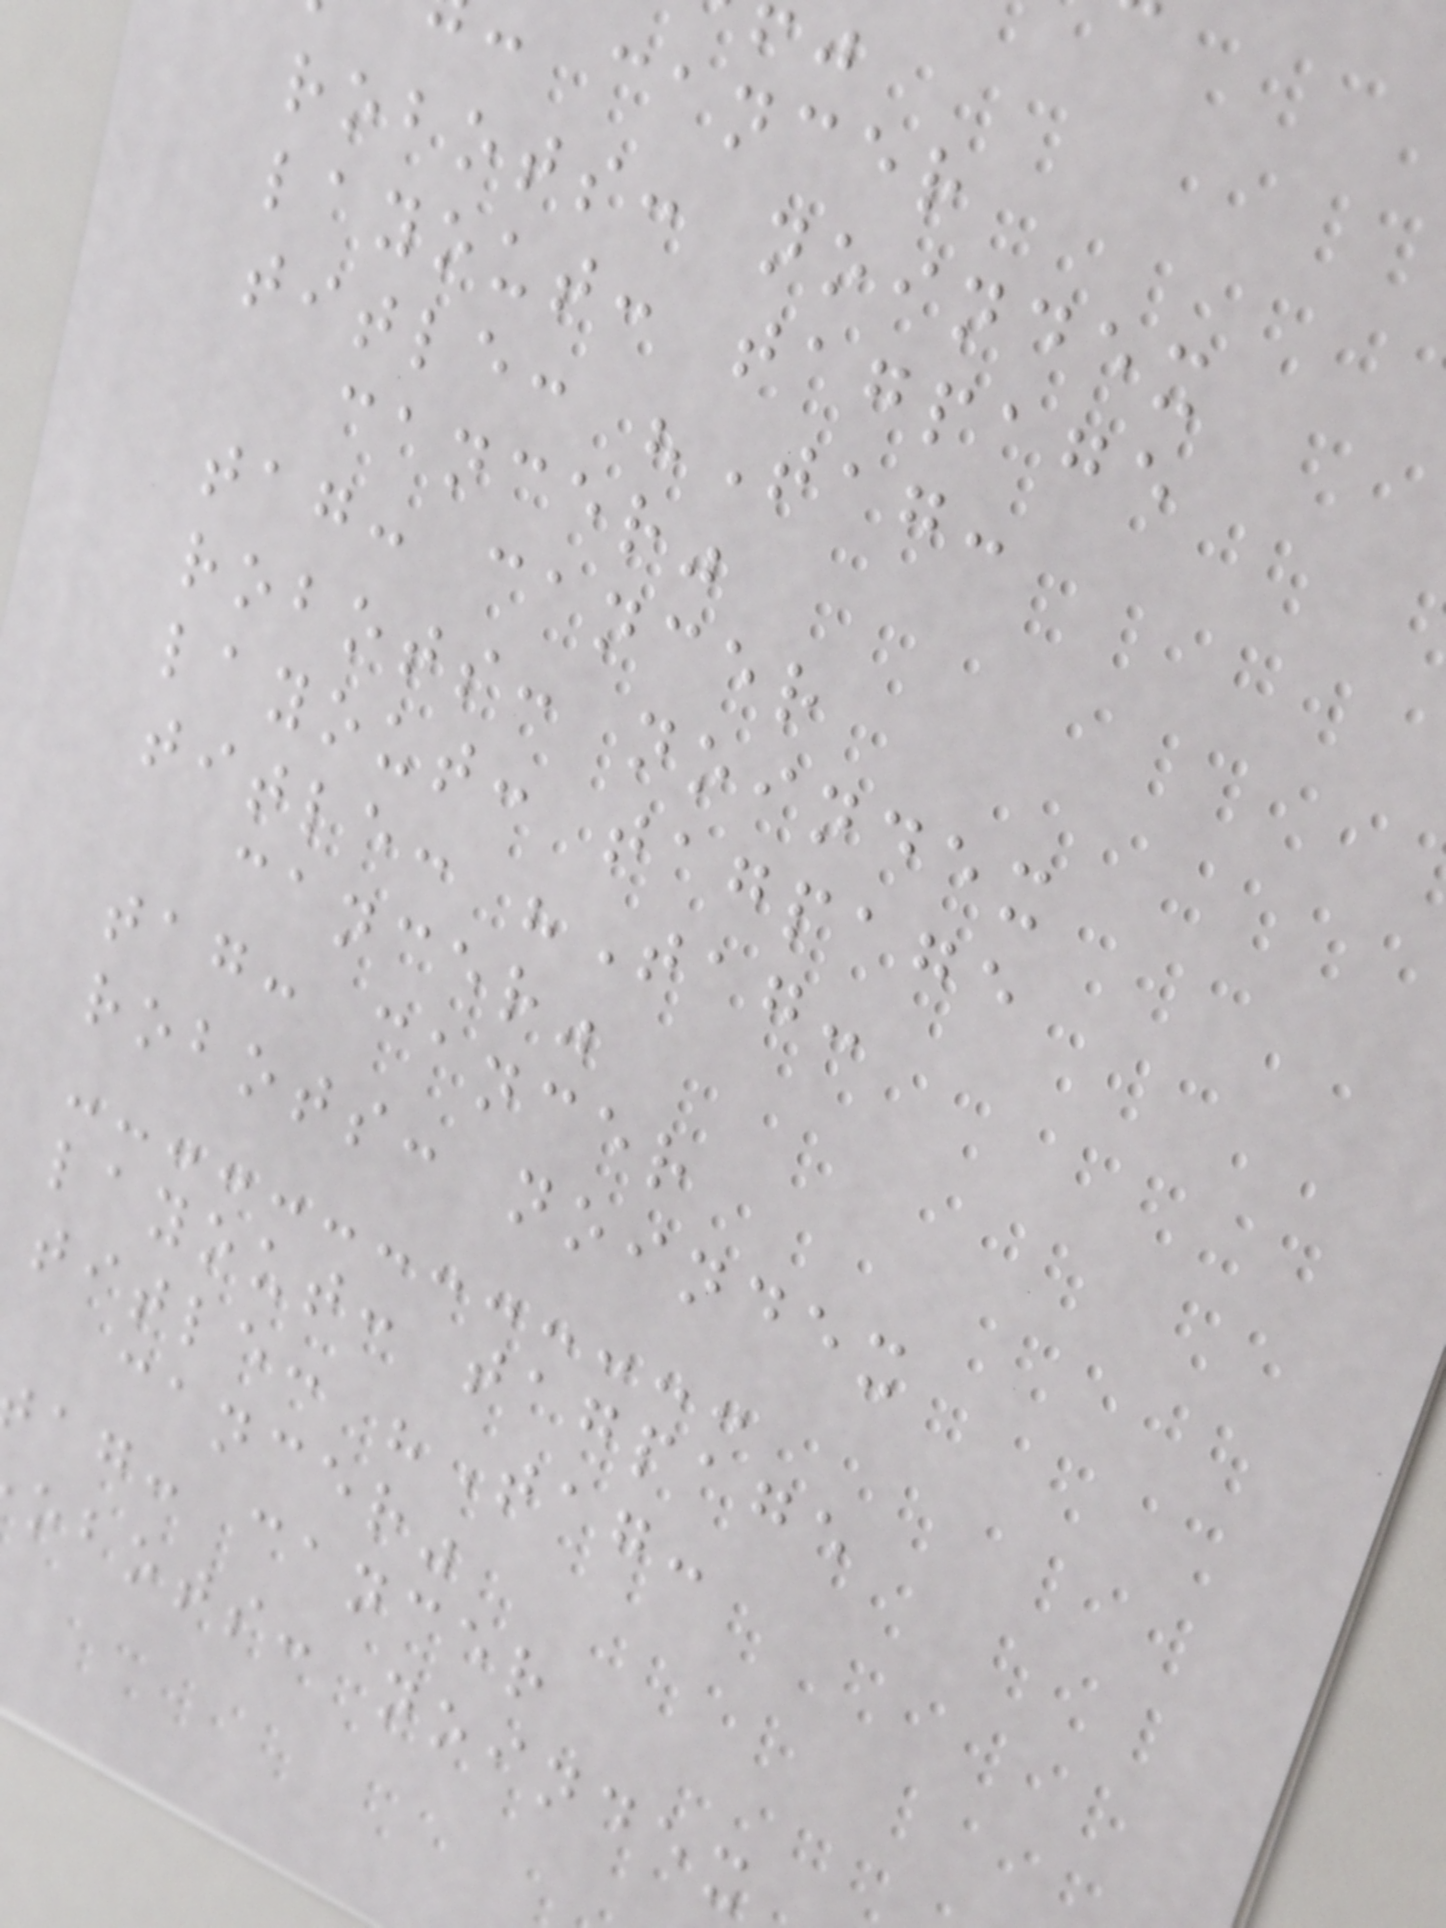: cancer
robots: noindex
layout: tagpage
title: "Tag:
cancer"
tag: cancer
robots: noindex
layout: tagpage
title: "Tag:
cancer"
tag: cancer
robots: noindex
layout: tagpage
title: "Tag:
cancer"
ag: cancer
obots: noindex
